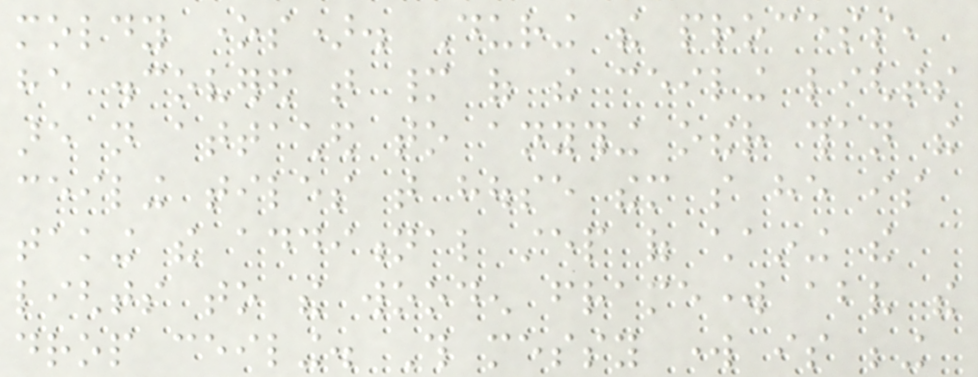moldy ones). During the process,
he discovered that many of the ceiling lights
are not attached to anything other than the
ceiling tiles that house them so he is
taking the additional step of chaining the
lights to the wooden framework above the
drop ceiling. This messy work is being
